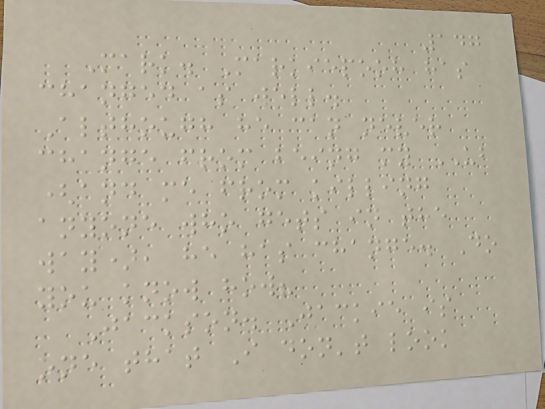147
Mark. Markiepooh has
changed as well.
Although he can never
change from being my UB
(and me from killing
anyone who gets in the
way), he has change. Do
you know how?
Jackson. Jackie is
one that I don't look
